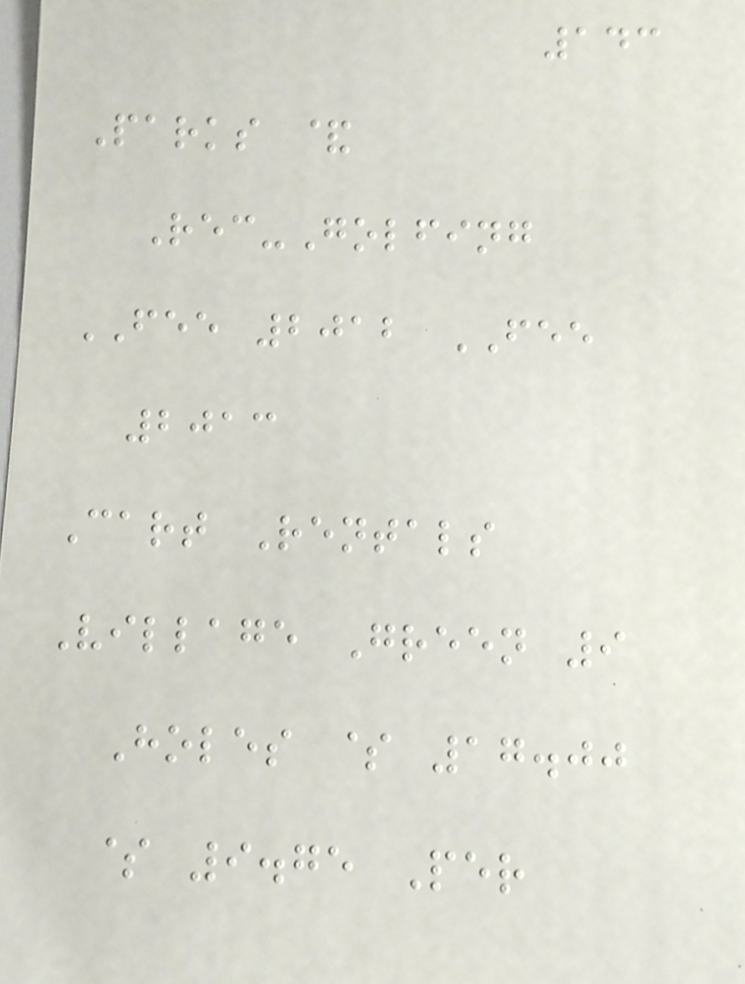143
Parks &
Rec-Golfing
FEE 2012 FEE
2013
Cart Rentals
Village Green 9
Holes $ 17.00
$ 9.75 Per
